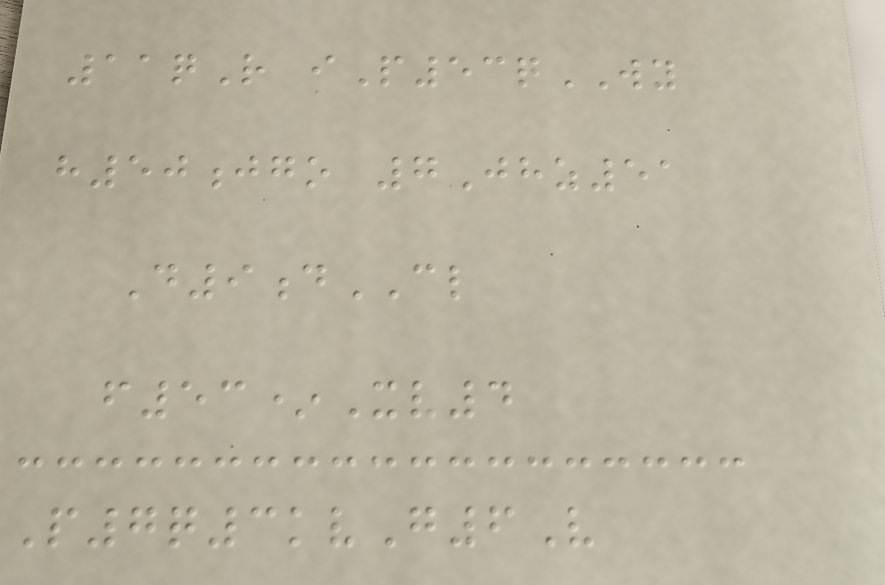11qR iP53qWY
h50jgo 7Jhz51
D9dCL
f53*Xv4
P7q3kvG6V
